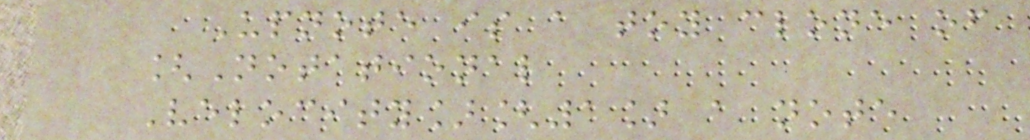Upnote is a toy clone of
[Notational
Velocity][1] a note
